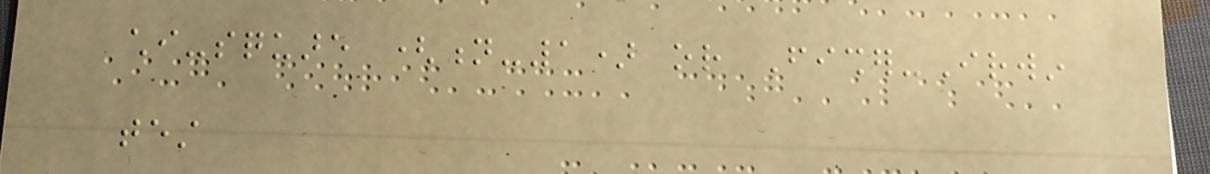chi-square (n-1) or Fisher-Irwin
test
